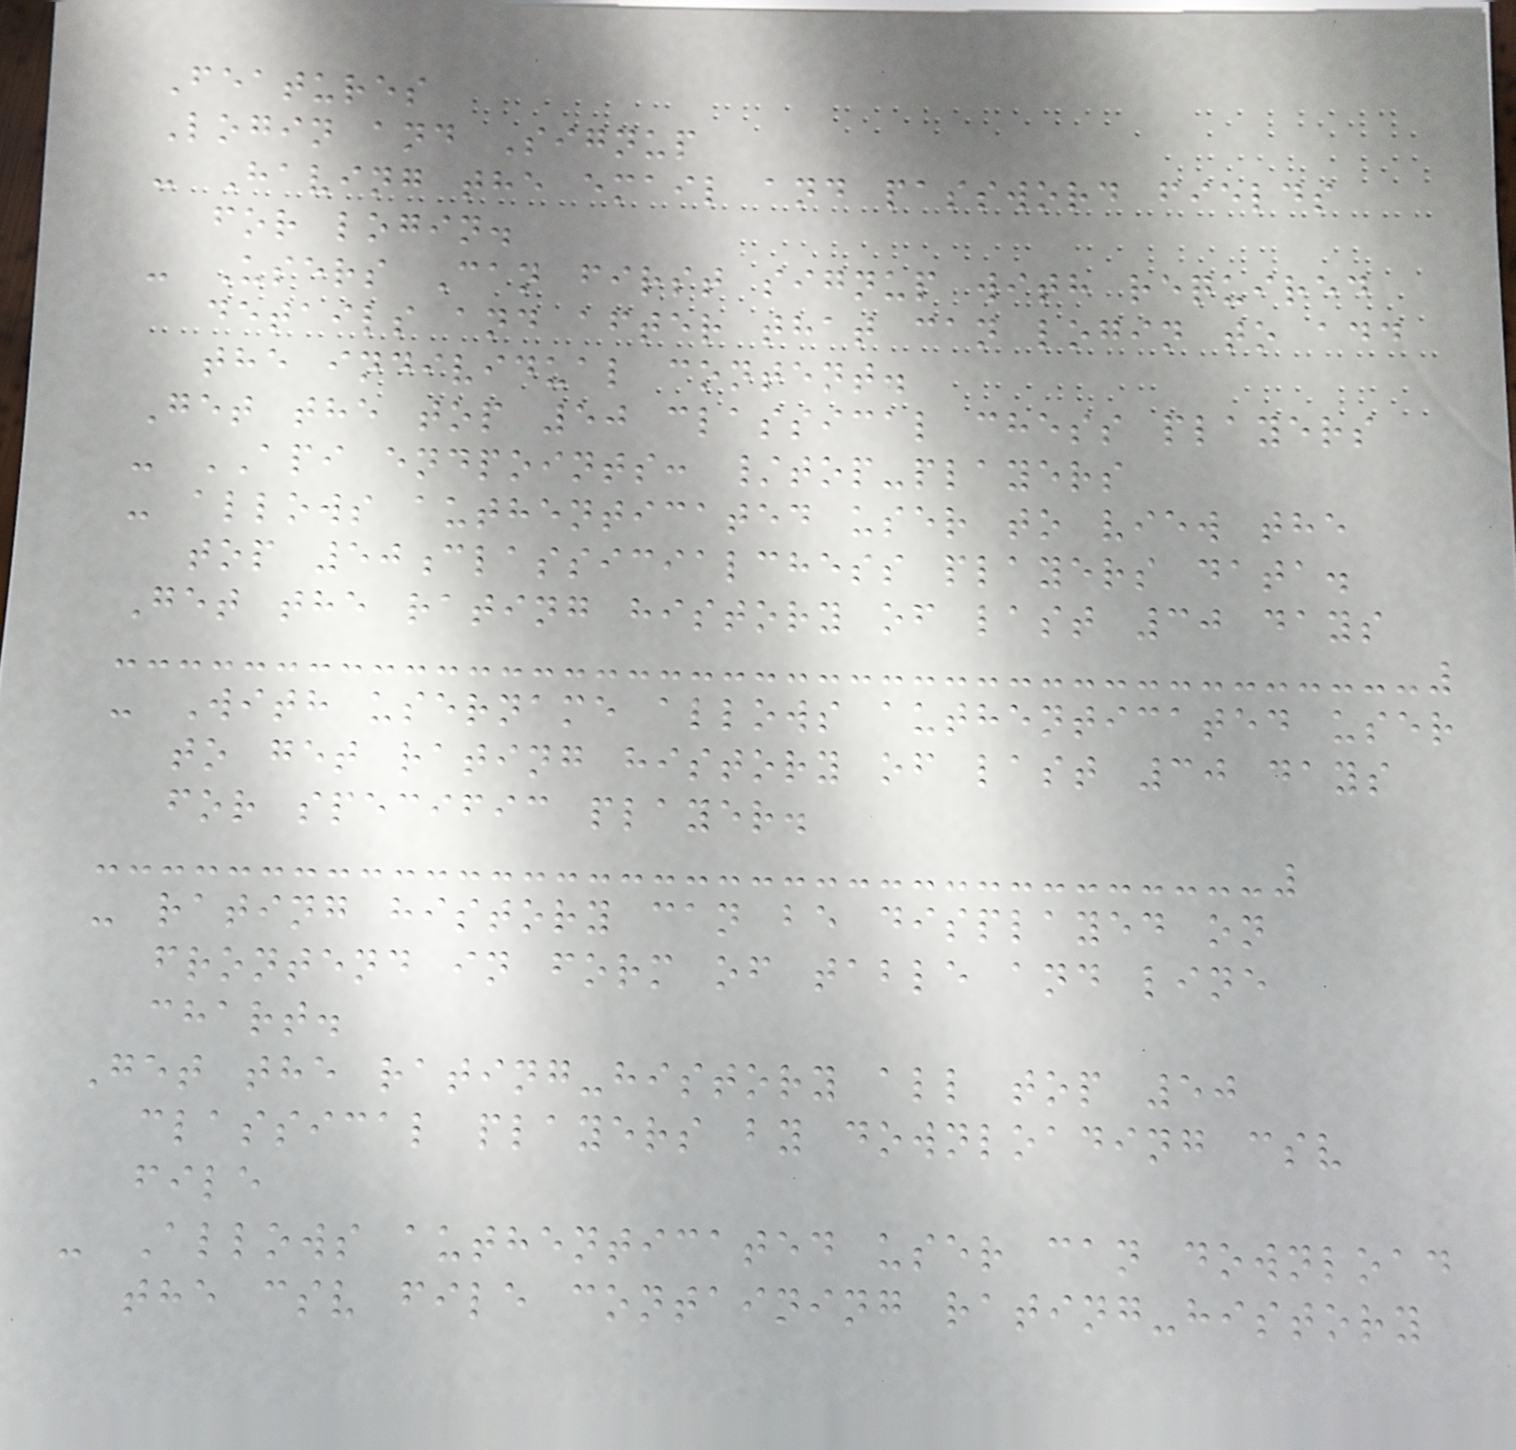Features
Login and Signup
- Having the email and password fields
for login.
- Users Can first signup with required
details and after that can login to add
the individual content.
Get the top 50 classical chess players
- API endpoints: /top-players
- allows authenticated user to view the
top 50classicialchess players data.
Get the rating history of last 30 days
- With username allows authenticated user
to get rating history of last 30 days
for specific player.
- rating history can be displayed on
frontend in form of table and line
chart.
Get the rating-history all top 50
classical players by downloading csv
file
- Allows authenticated user can download
the csv file containing rating-history
